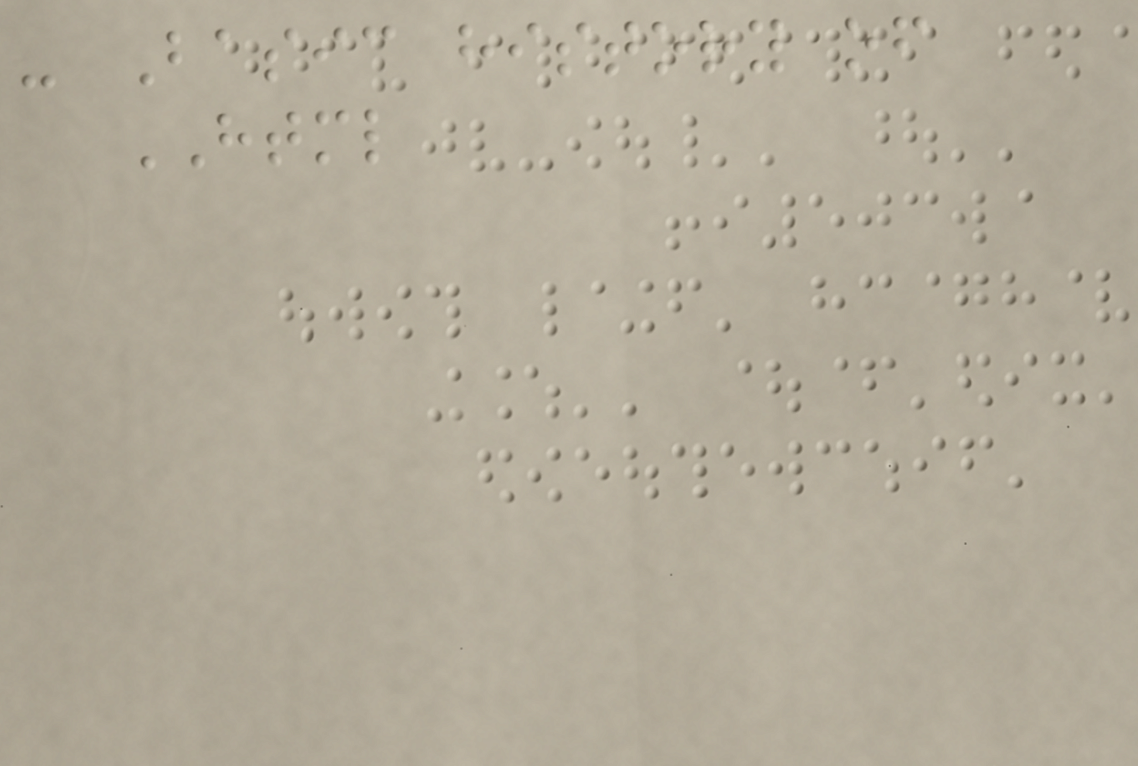- Basic history of
HTML
